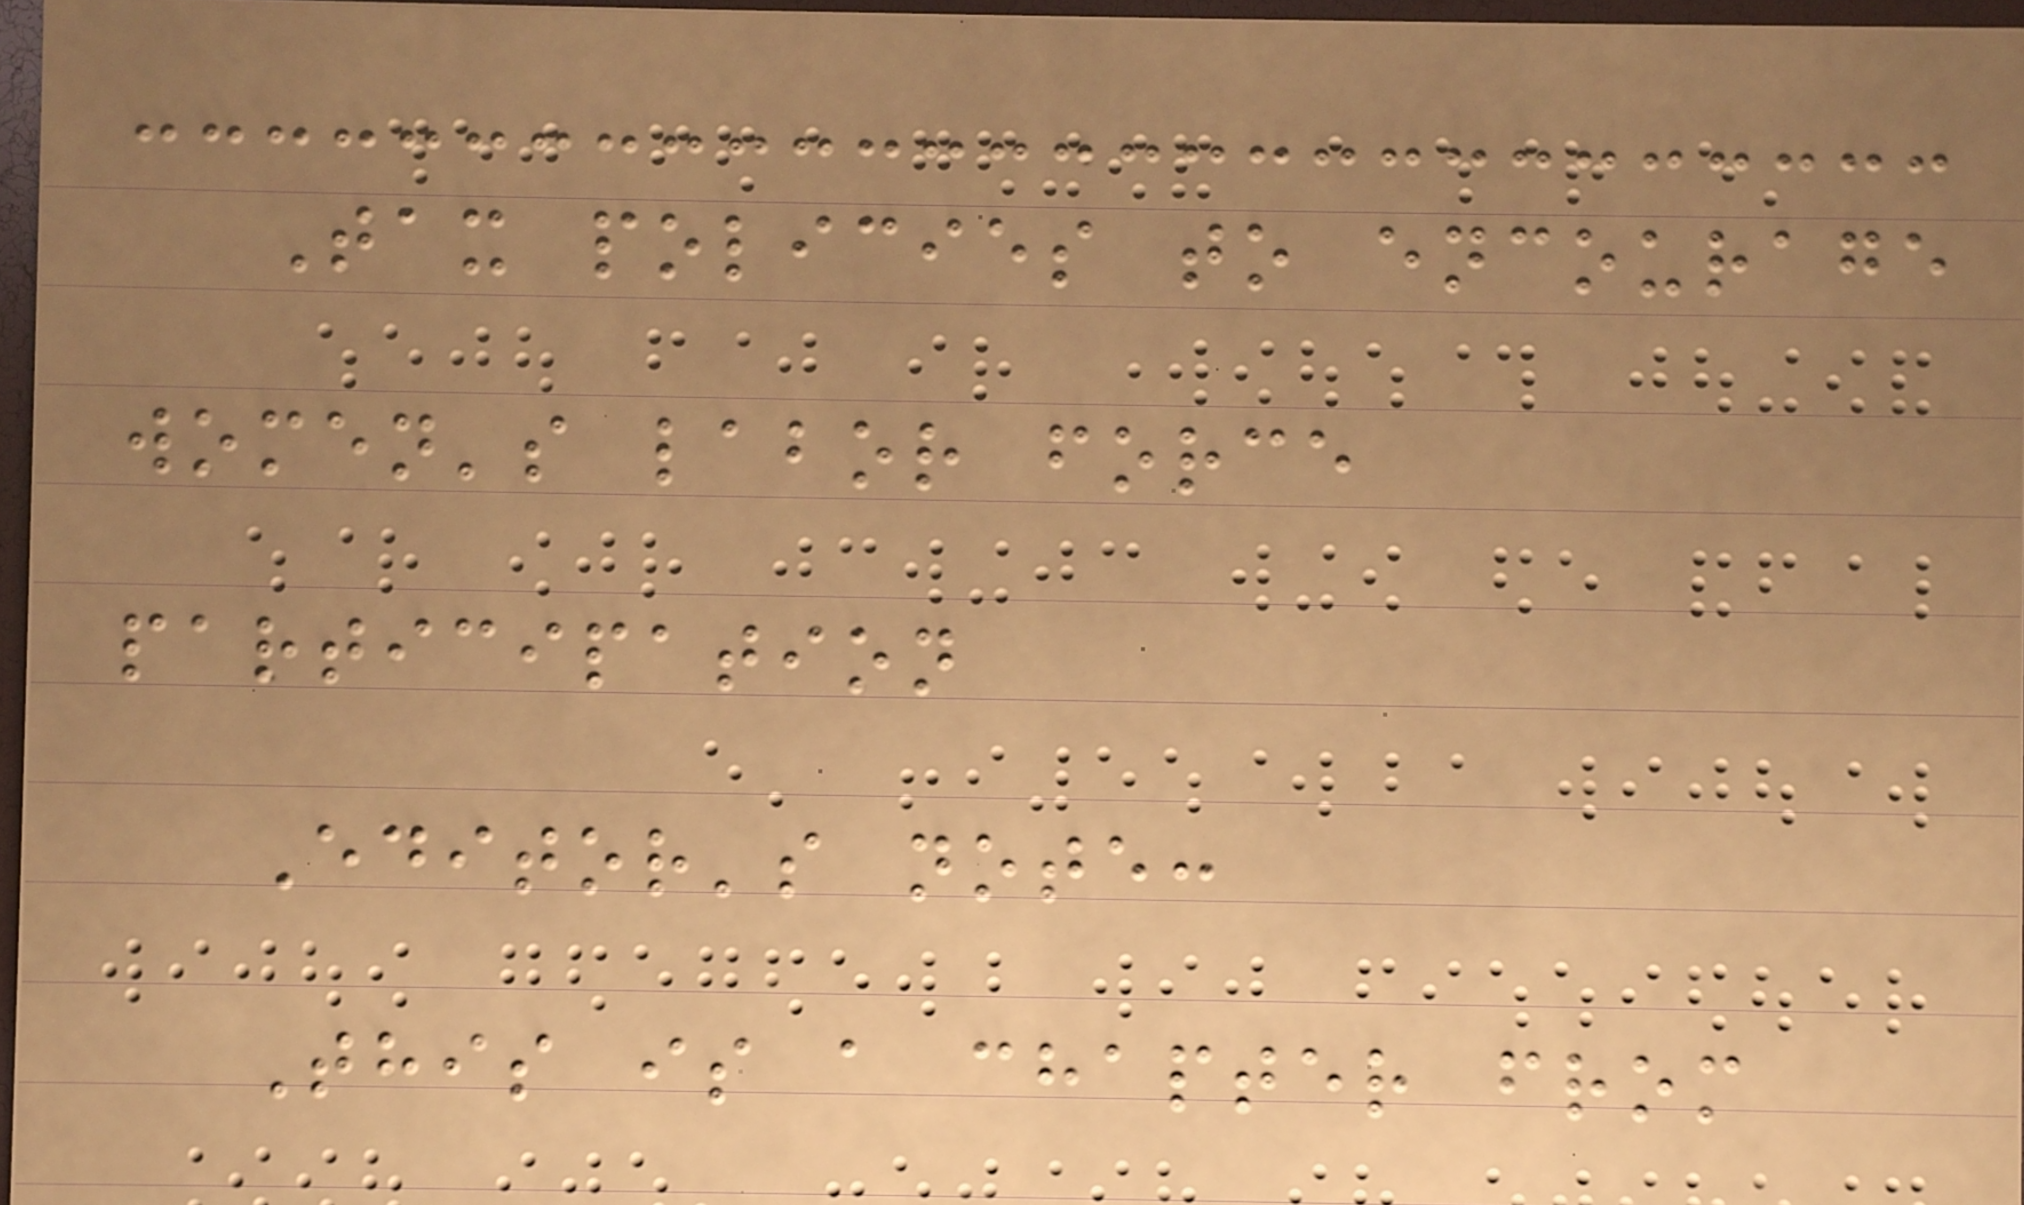Tax policies to encourage
women's labor force
participation
Editor's note:
This is a chapter from
